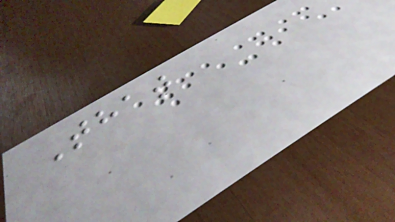That
